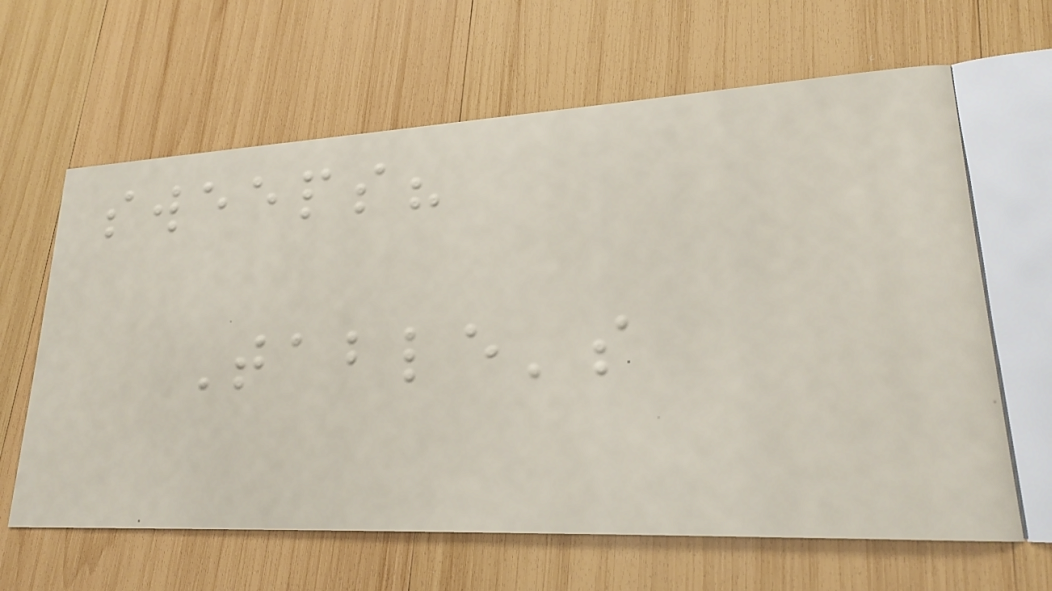sweeps?
Table's
